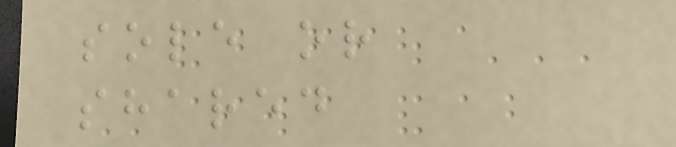sole or
shared
